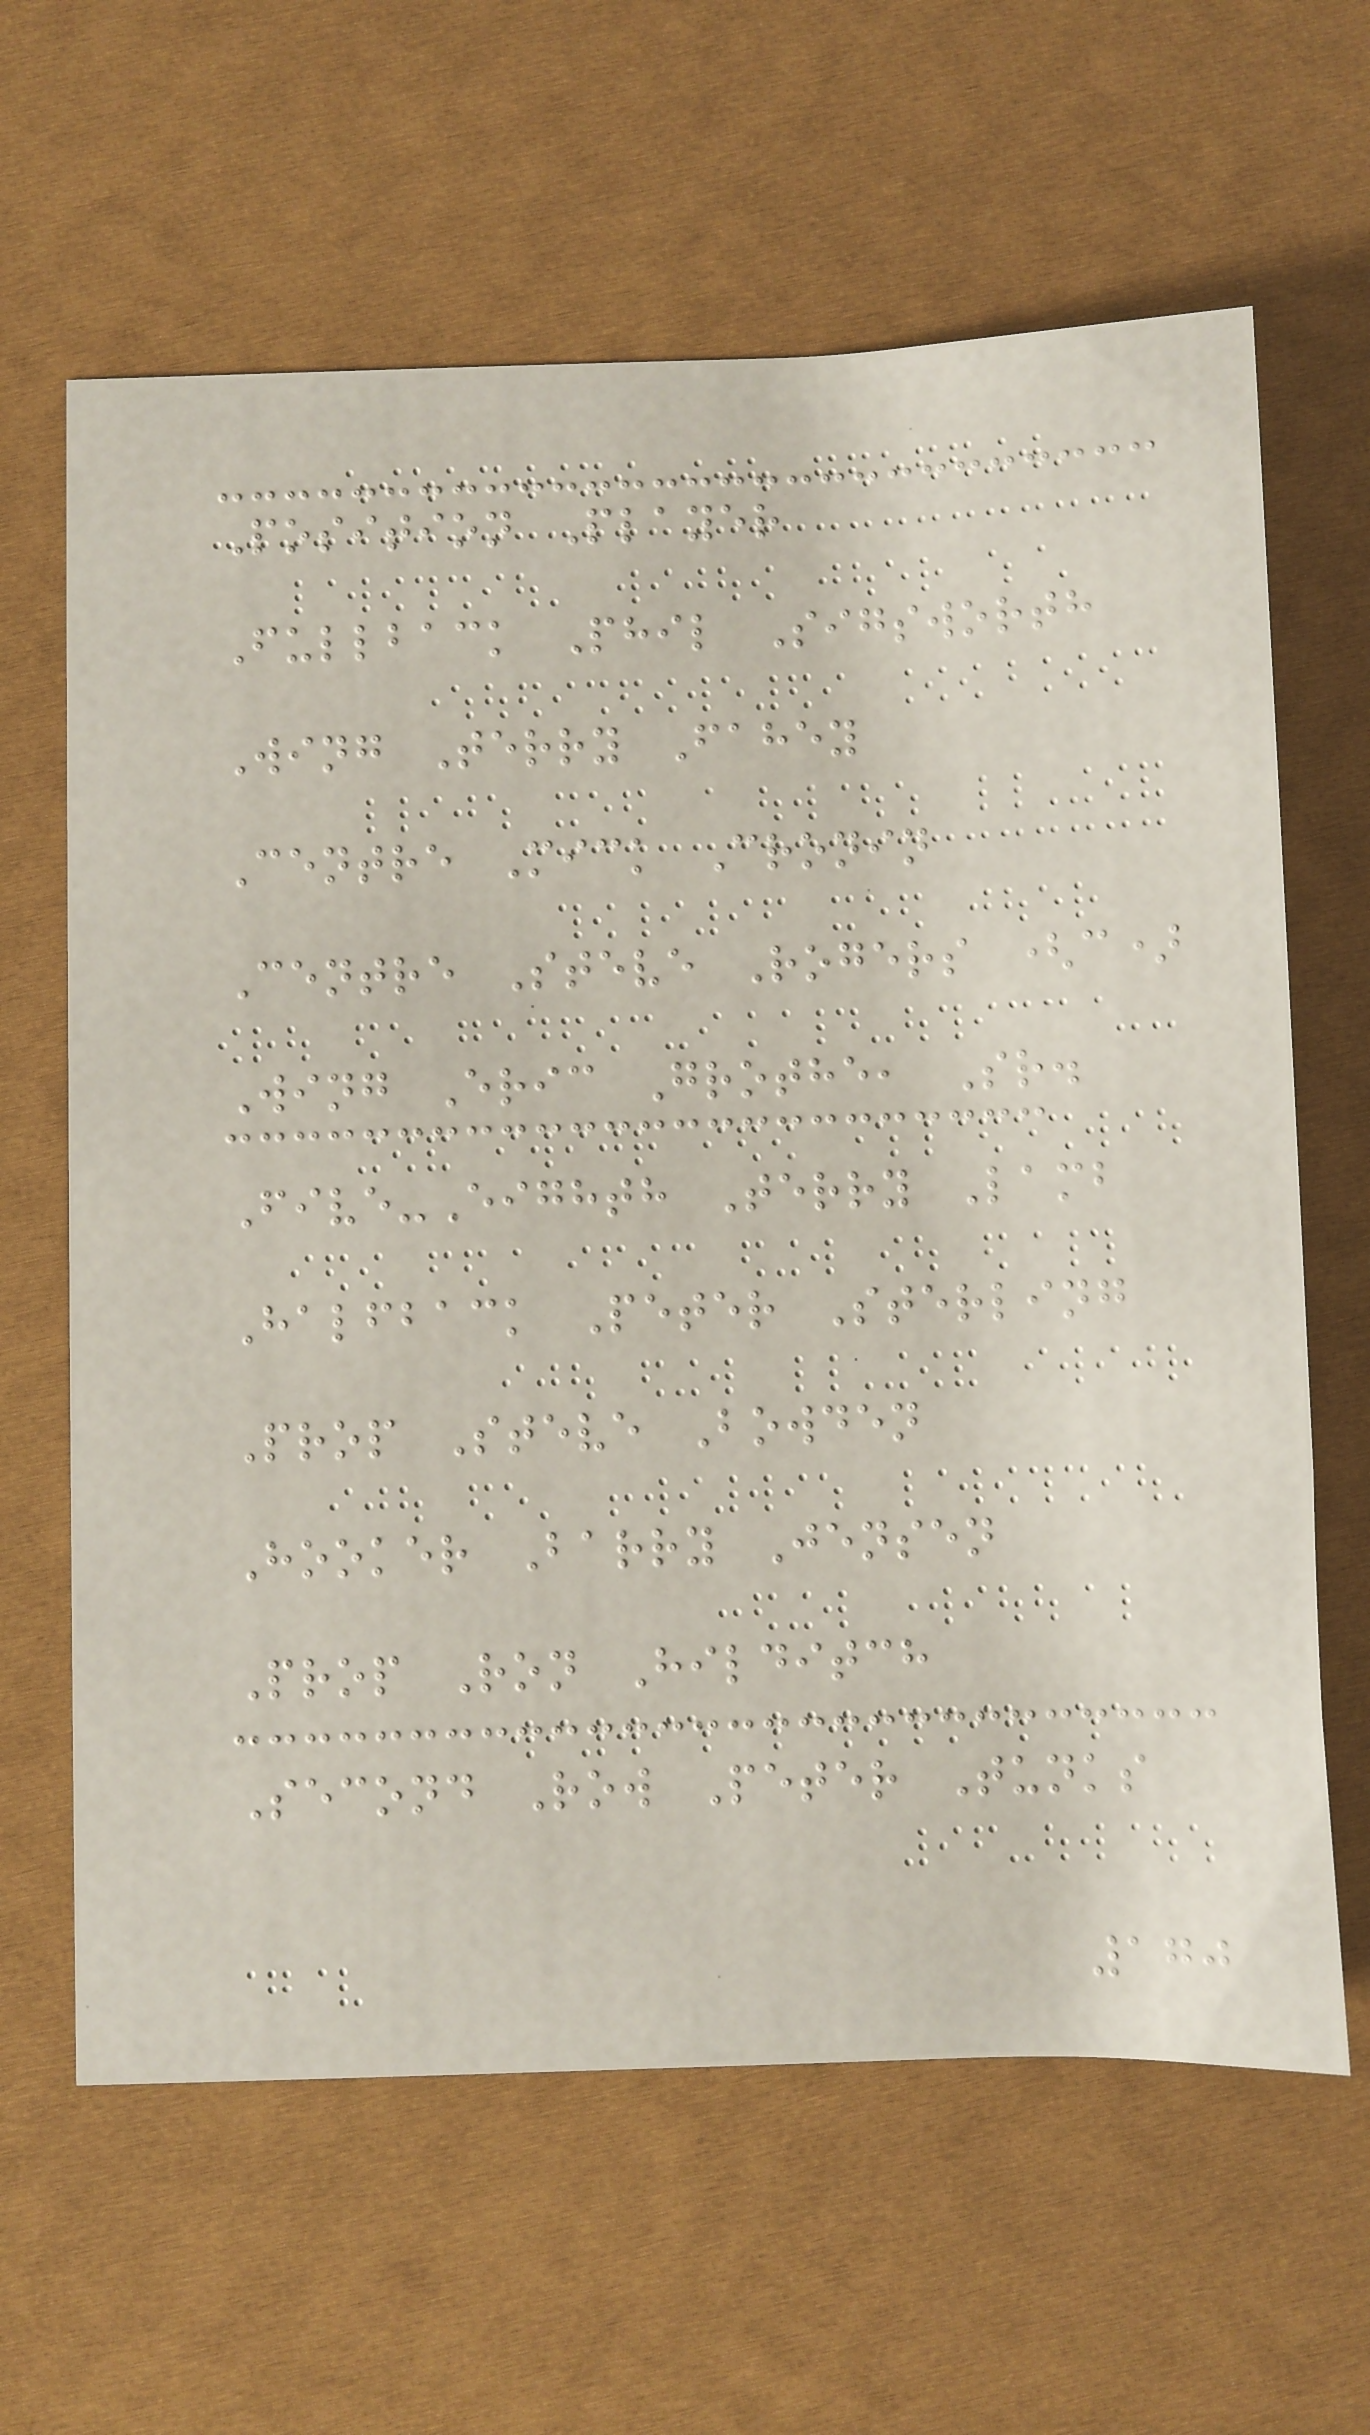Position Player
Fullback Phil Sigsworth
Wing Terry Fahey
Centre Mick Cronin
Centre Steve Rogers (c)
Wing Eric Grothe, Sr.
Five-Eighth Terry Lamb
Halfback Peter Sterling
Prop Steve Bowden
Hooker Barry Jensen
Prop Ron Hilditch
Second Row Peter Tunks
170
